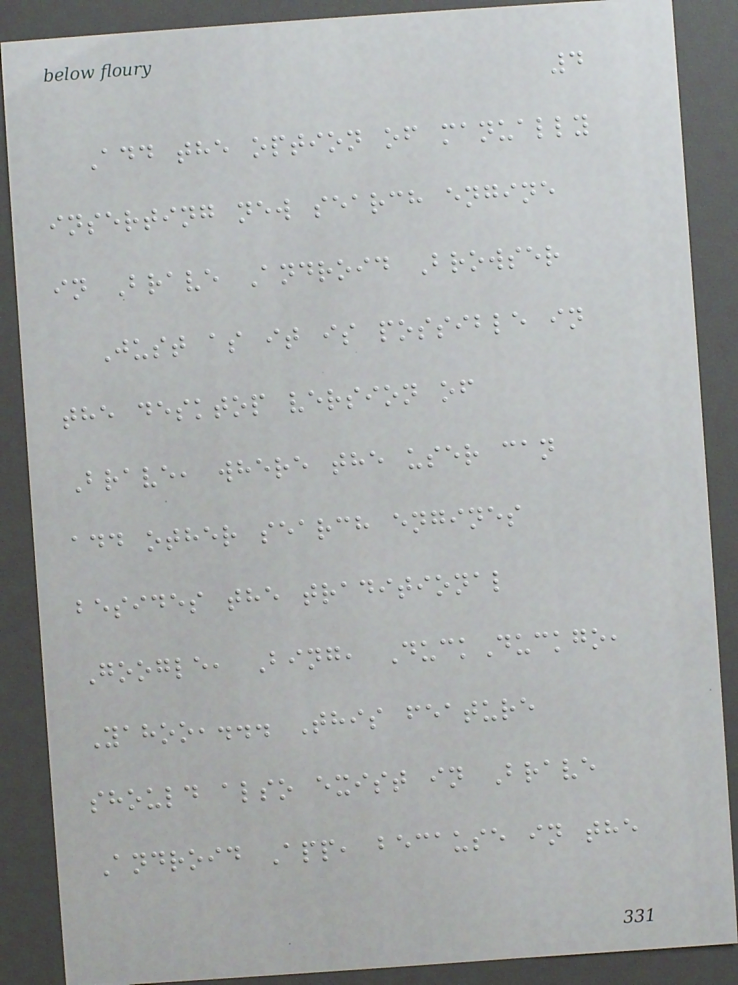4
Add the option of manually
inserting new search engine
in Brave Android Browser
Just as it is possible in
the desktop version of
Brave, where the user can
add other search engines
besides the traditional
Google, Bing, DuckDuckgo,
Yahoo,... This feature
should also exist in Brave
Android App, because in the
